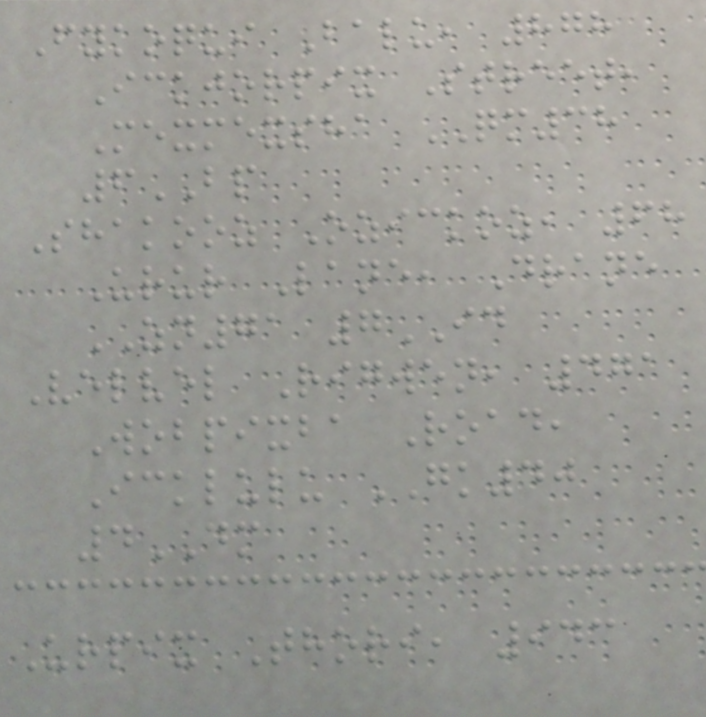Fykoqui Balu, 878
Ickjorpix Street,
Mexmexsha QM38
6BP
Shakooz Ozickoz, 68
Urur Lane, Drane
ZN71 7ID
Velvel Rigwen, 471
Wobpixba Road,
Icklulu GK40
4DM
Urpix Thori, 943
